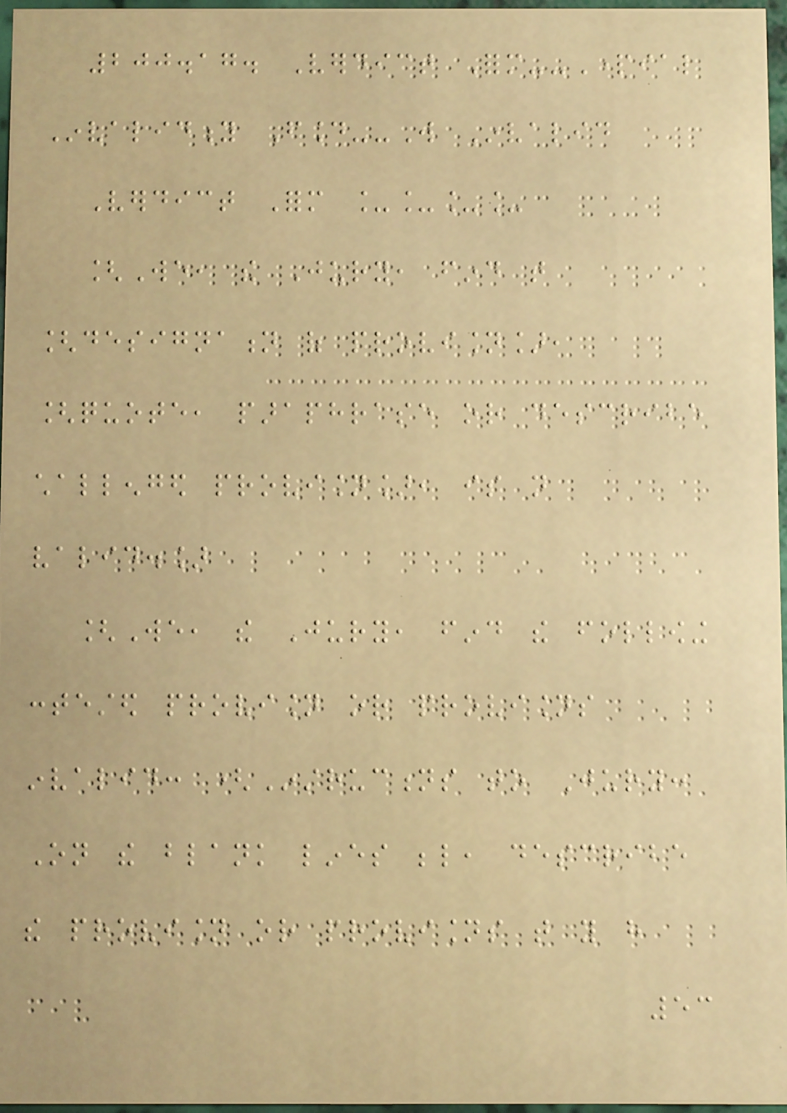200.17. Verdict Form--Partial
Invalidity Found--Will Invalid
Verdict Form ____
[We, the Jury, find that
[designation of provision],
[quote, paraphrase or describe
challenged provision], is not
valid.]
[We, the Jury, find the following
contested provision or provisions
invalid: (Instructions to Jury:
On the blank lines below, describe
the provision or provisions that you have
53
